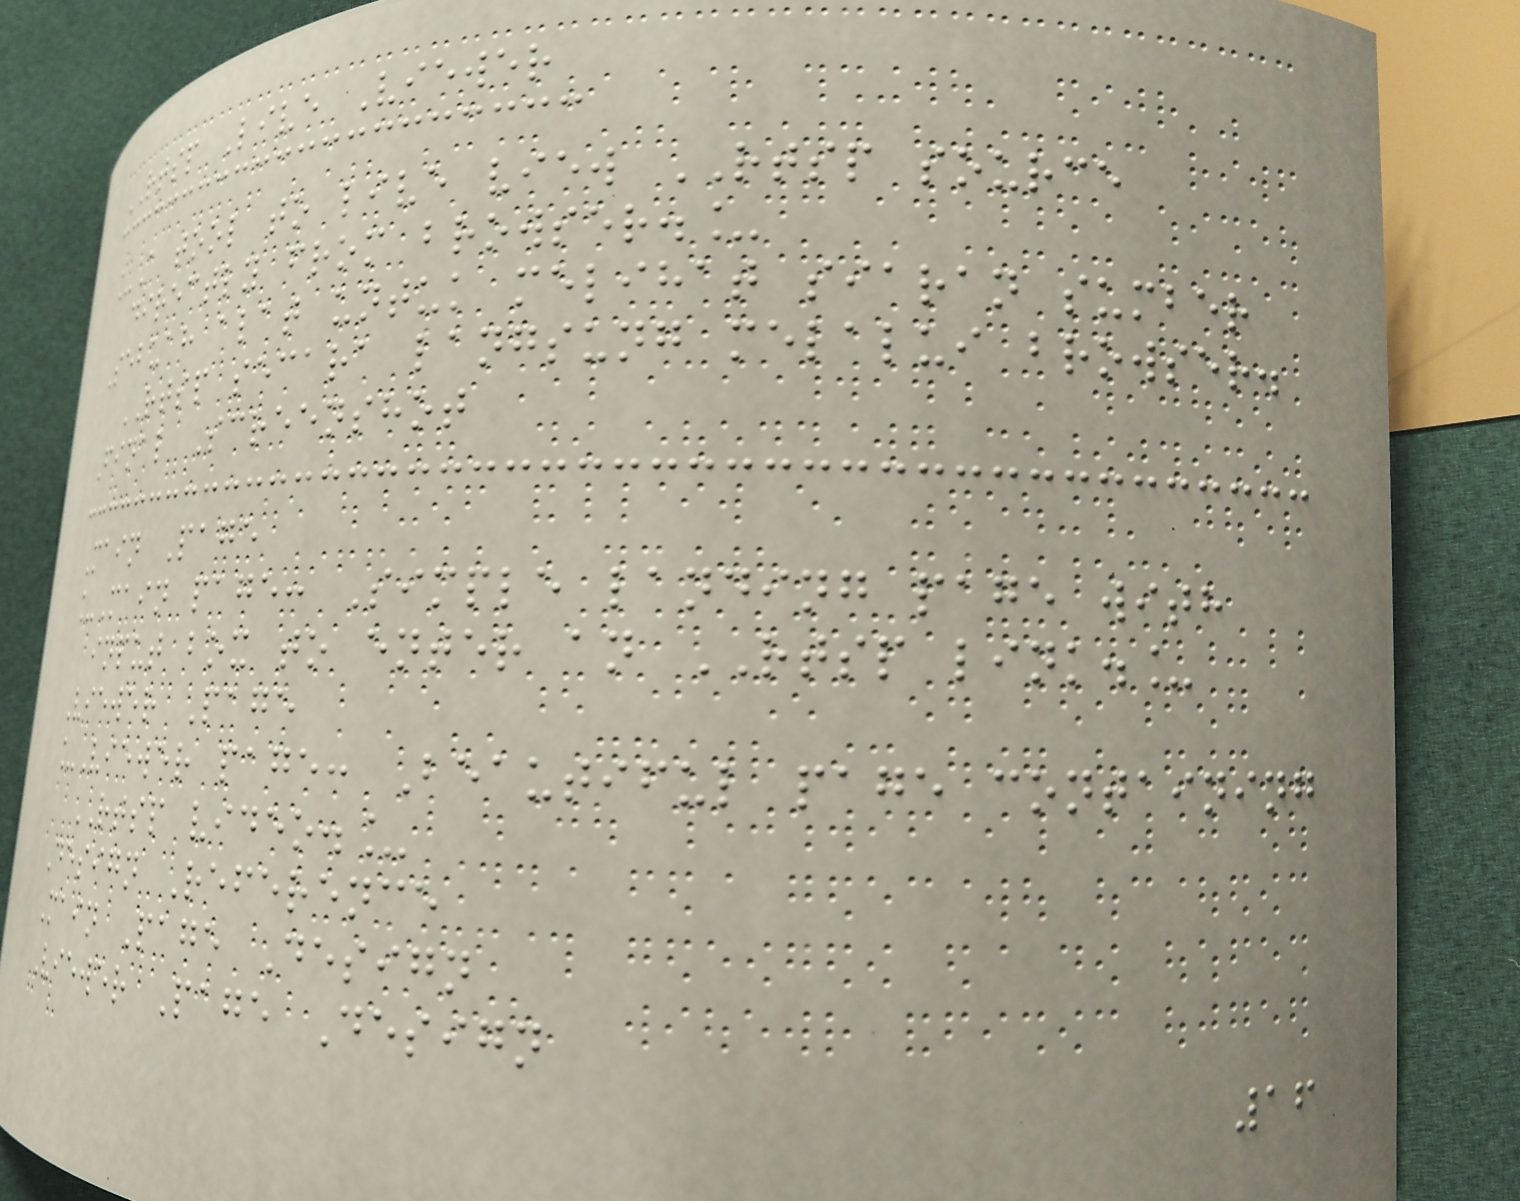RTSP Live Viewer
_A tool to live view RTSP source
directly from browser._
Sebuah alat untuk melihat siaran sumber
RTSP secara langsung melalui browser.
Final Screenshot
Main Page
_Main page: Simple landing page with
input box to enter an RTSP link._
Viewer Page
_Viewer page: Beautiful page containing
RTSP video._
Design Reference
Main Page Design
Viewer Page Design
16
